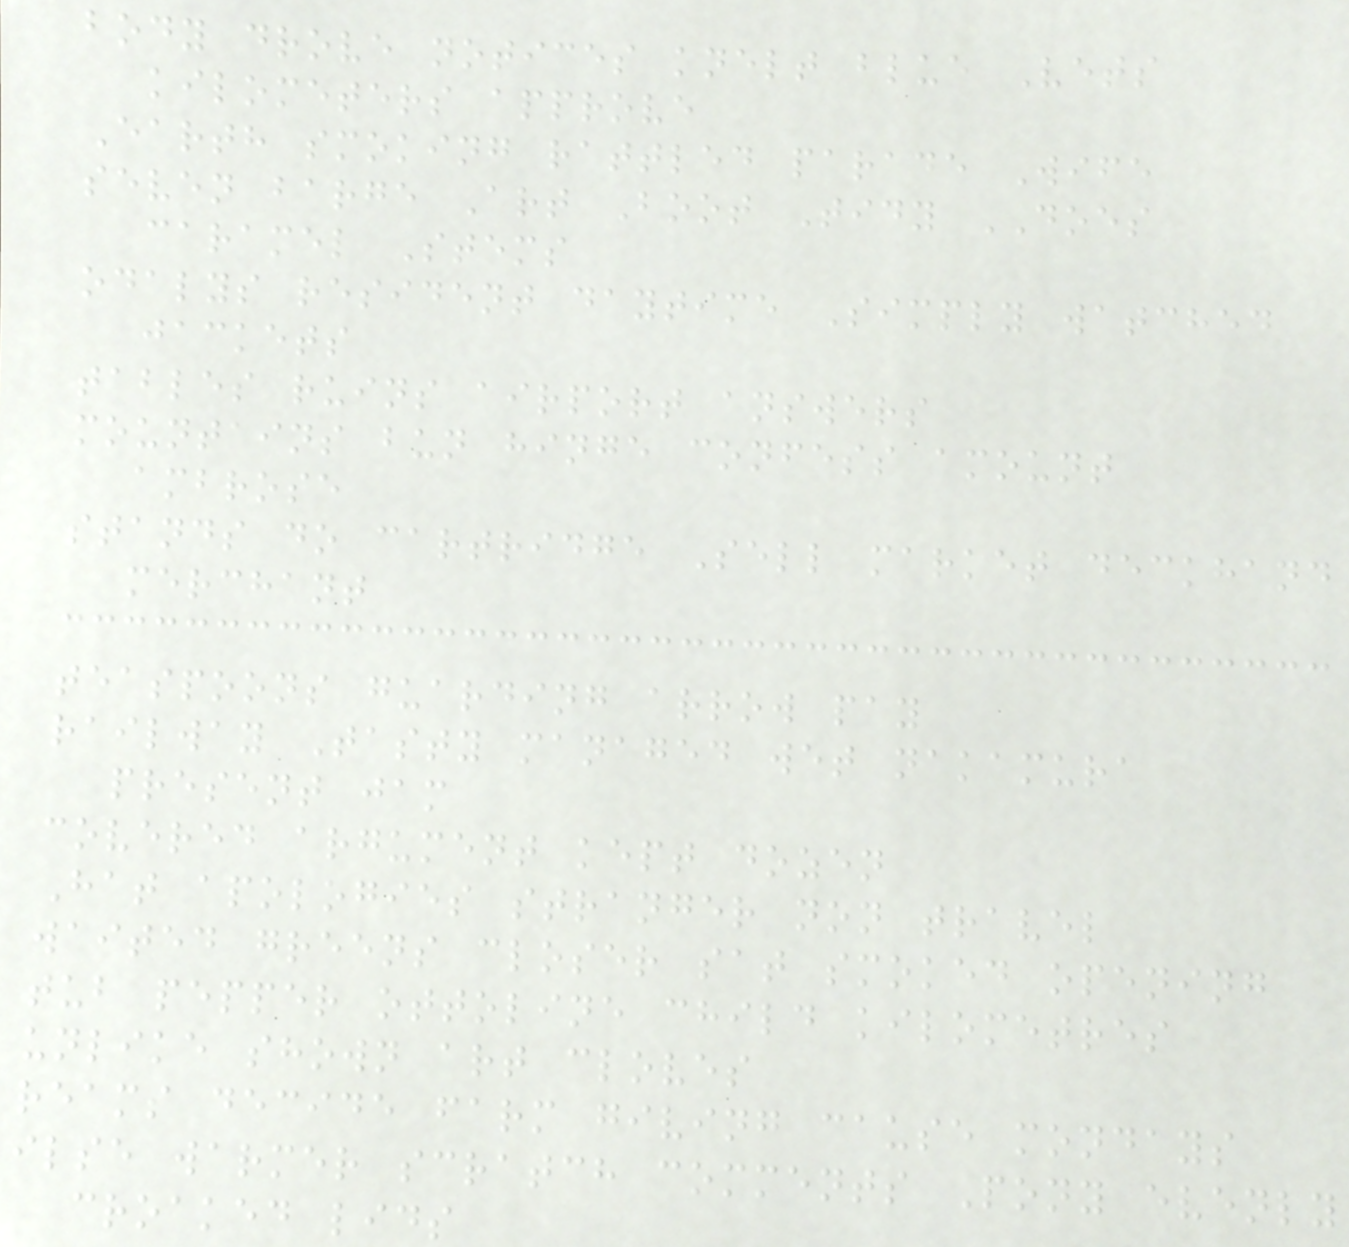body drove notices knelt blue Vets
kilometers approve
Earth smoking rattled parade Wife
seven barge Art Boot Tidy DOES
caramel Stems
odalys resident daytime Simply watched
jackets
tables ruins airport answers
mountains bun hinge confess amount
ambrose
stands do cartridge Sell market deckhand
merchant
teaspoons guarding arrow pay
railway Tasty managed wet nakamura
present jam
covered argument kept dozen
Hat apologies stranger non travel
waited greens closer sat smoked opening
tub pepper ottoline child kilometres
unlike shown art cloves
reams decide farm giving cause mondays
ilse warmer scratch comments Pony evenly
croaked lids
